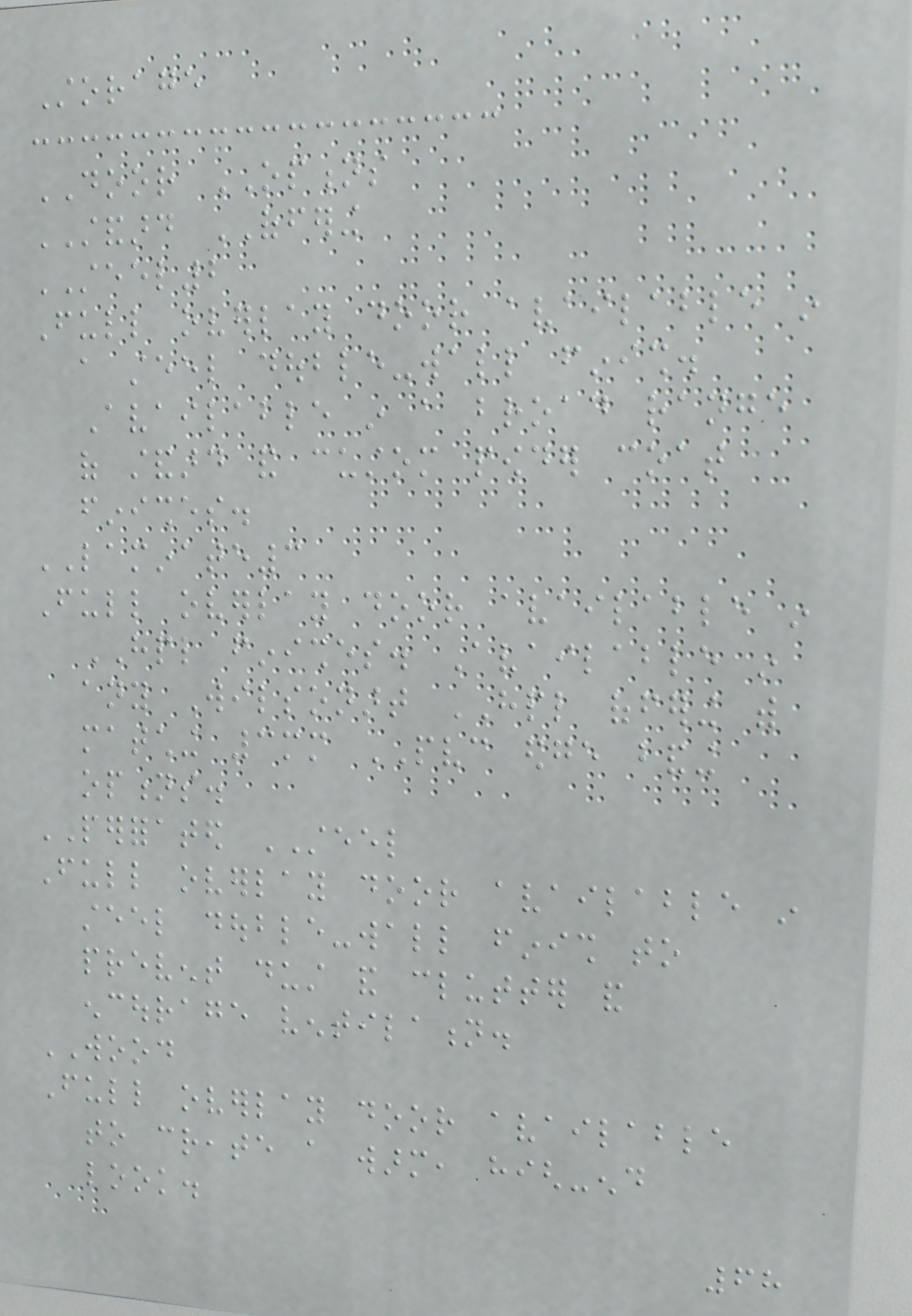Storage
DOOR OPTIONS
STANDARD OFFERING
STEEL2
Full overlay door available in
a steel double-wall finish.
Available in a broad range
of standard and custom powder coat
finishes.
LAMINATE3
Full overlay door available in
HPL finishes. Available in
any Wilsonart HPL offering with
matching 3mm PVC edge banding
options.
PERFORATED STEEL
Full overlay door available in
steel double-wall finish to
prevent dust and clutter and
encourage ventilation.
WOOD
Full overlay door available
to create a warm, high-end
look.
68
